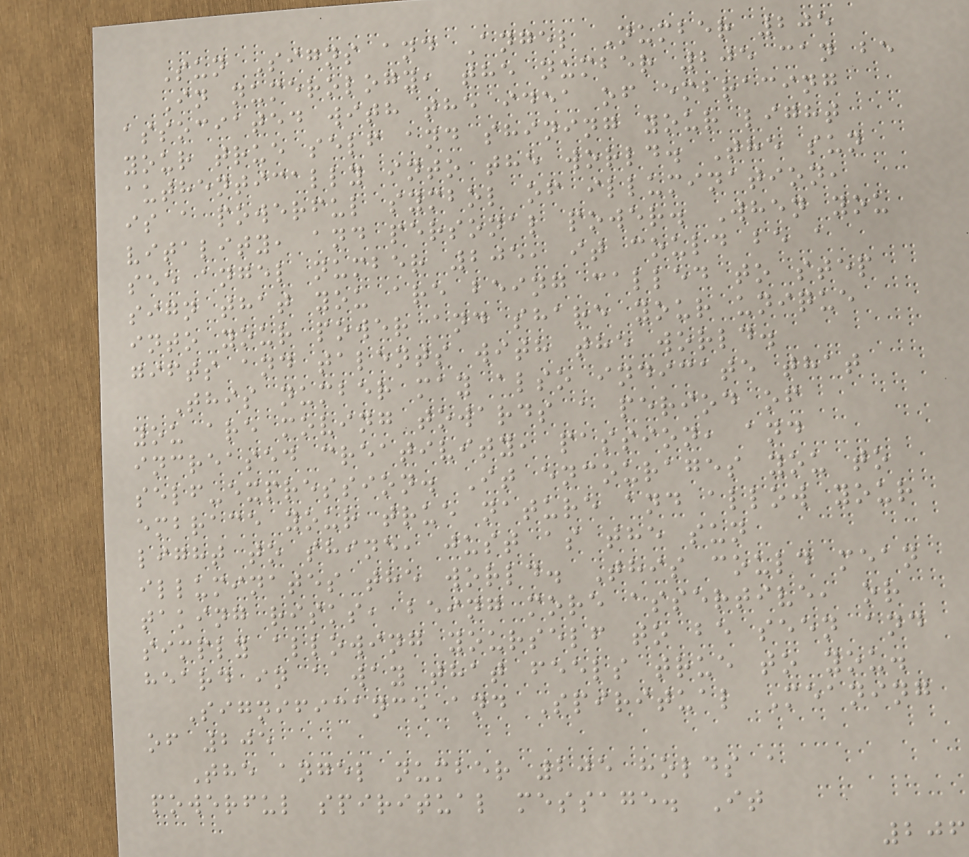Sun Signs and Angel Number 205
In numerology, the number 205 can be
associated with the idea of embracing
your true self and shining your light
authentically into the world. The sun
is a powerful symbol of illumination,
vitality, and personal power. When you
see angel number 205, it could be a
sign that you are being called to step
into your power and share your unique
gifts and talents with the world.
This number may also indicate that
you are moving towards a period of
increased creativity, passion, and
self-expression. It encourages you to
embrace your true nature and allow your
light to shine, just as the sun
illuminates the world. This could mean
taking risks, being more assertive, or
simply allowing yourself to be seen and
heard in a way that feels true to you.
Significance and Spiritual Meaning
of 205
The angel number 205 holds a
powerful spiritual message. It
206
